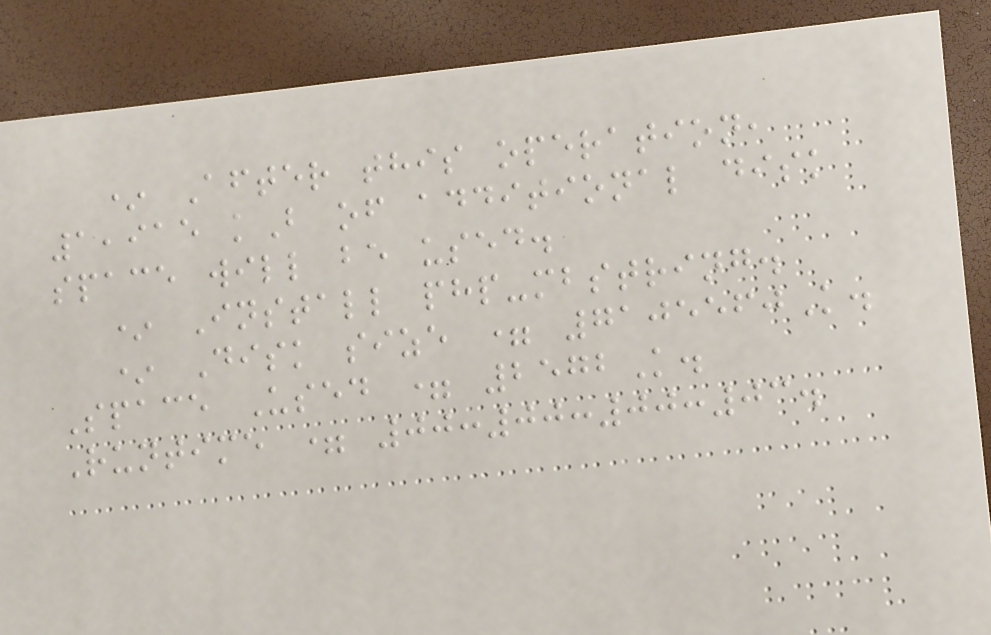* After this operation,
1,915 kB of additional disk
space will be used.
* Install php-mbstring.
* Disk size = 7105560K.
Space Used = 2572K.
Runtime = 00:00:00:03.
